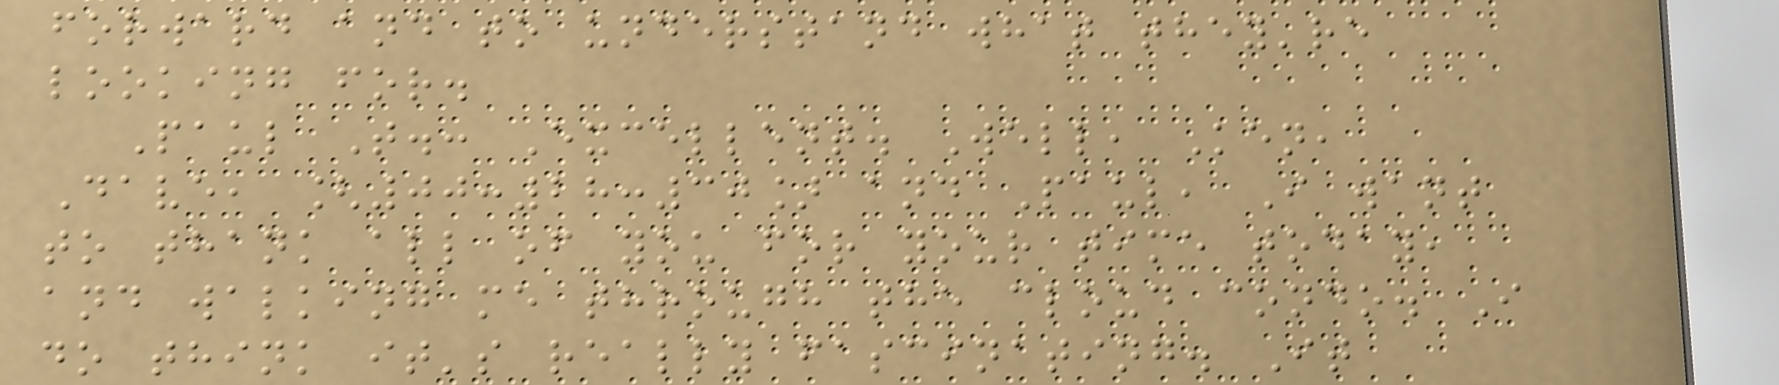forward and to understand what they're
looking for.
Paul T.: Excellent. Well, Ken,
Dave, [00:28:30] and Paul, I want
to thank all of you for your time today,
and walking me through the cloud condo. I
do think it's really fascinating. It
